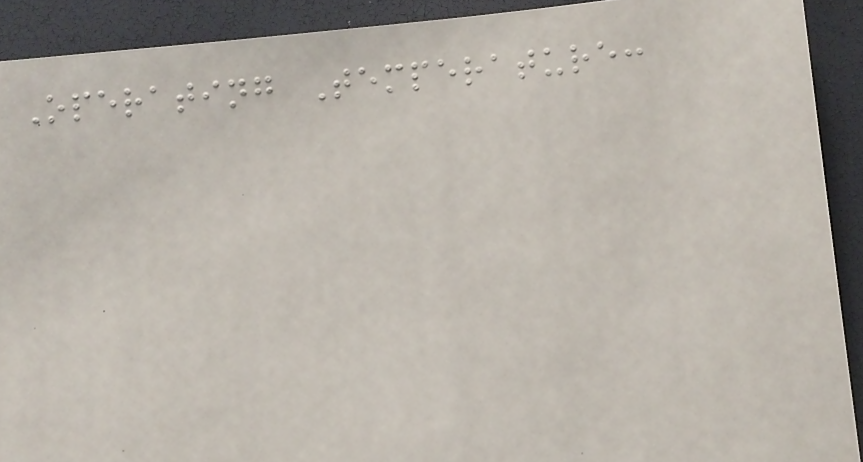Operating Temperature:
